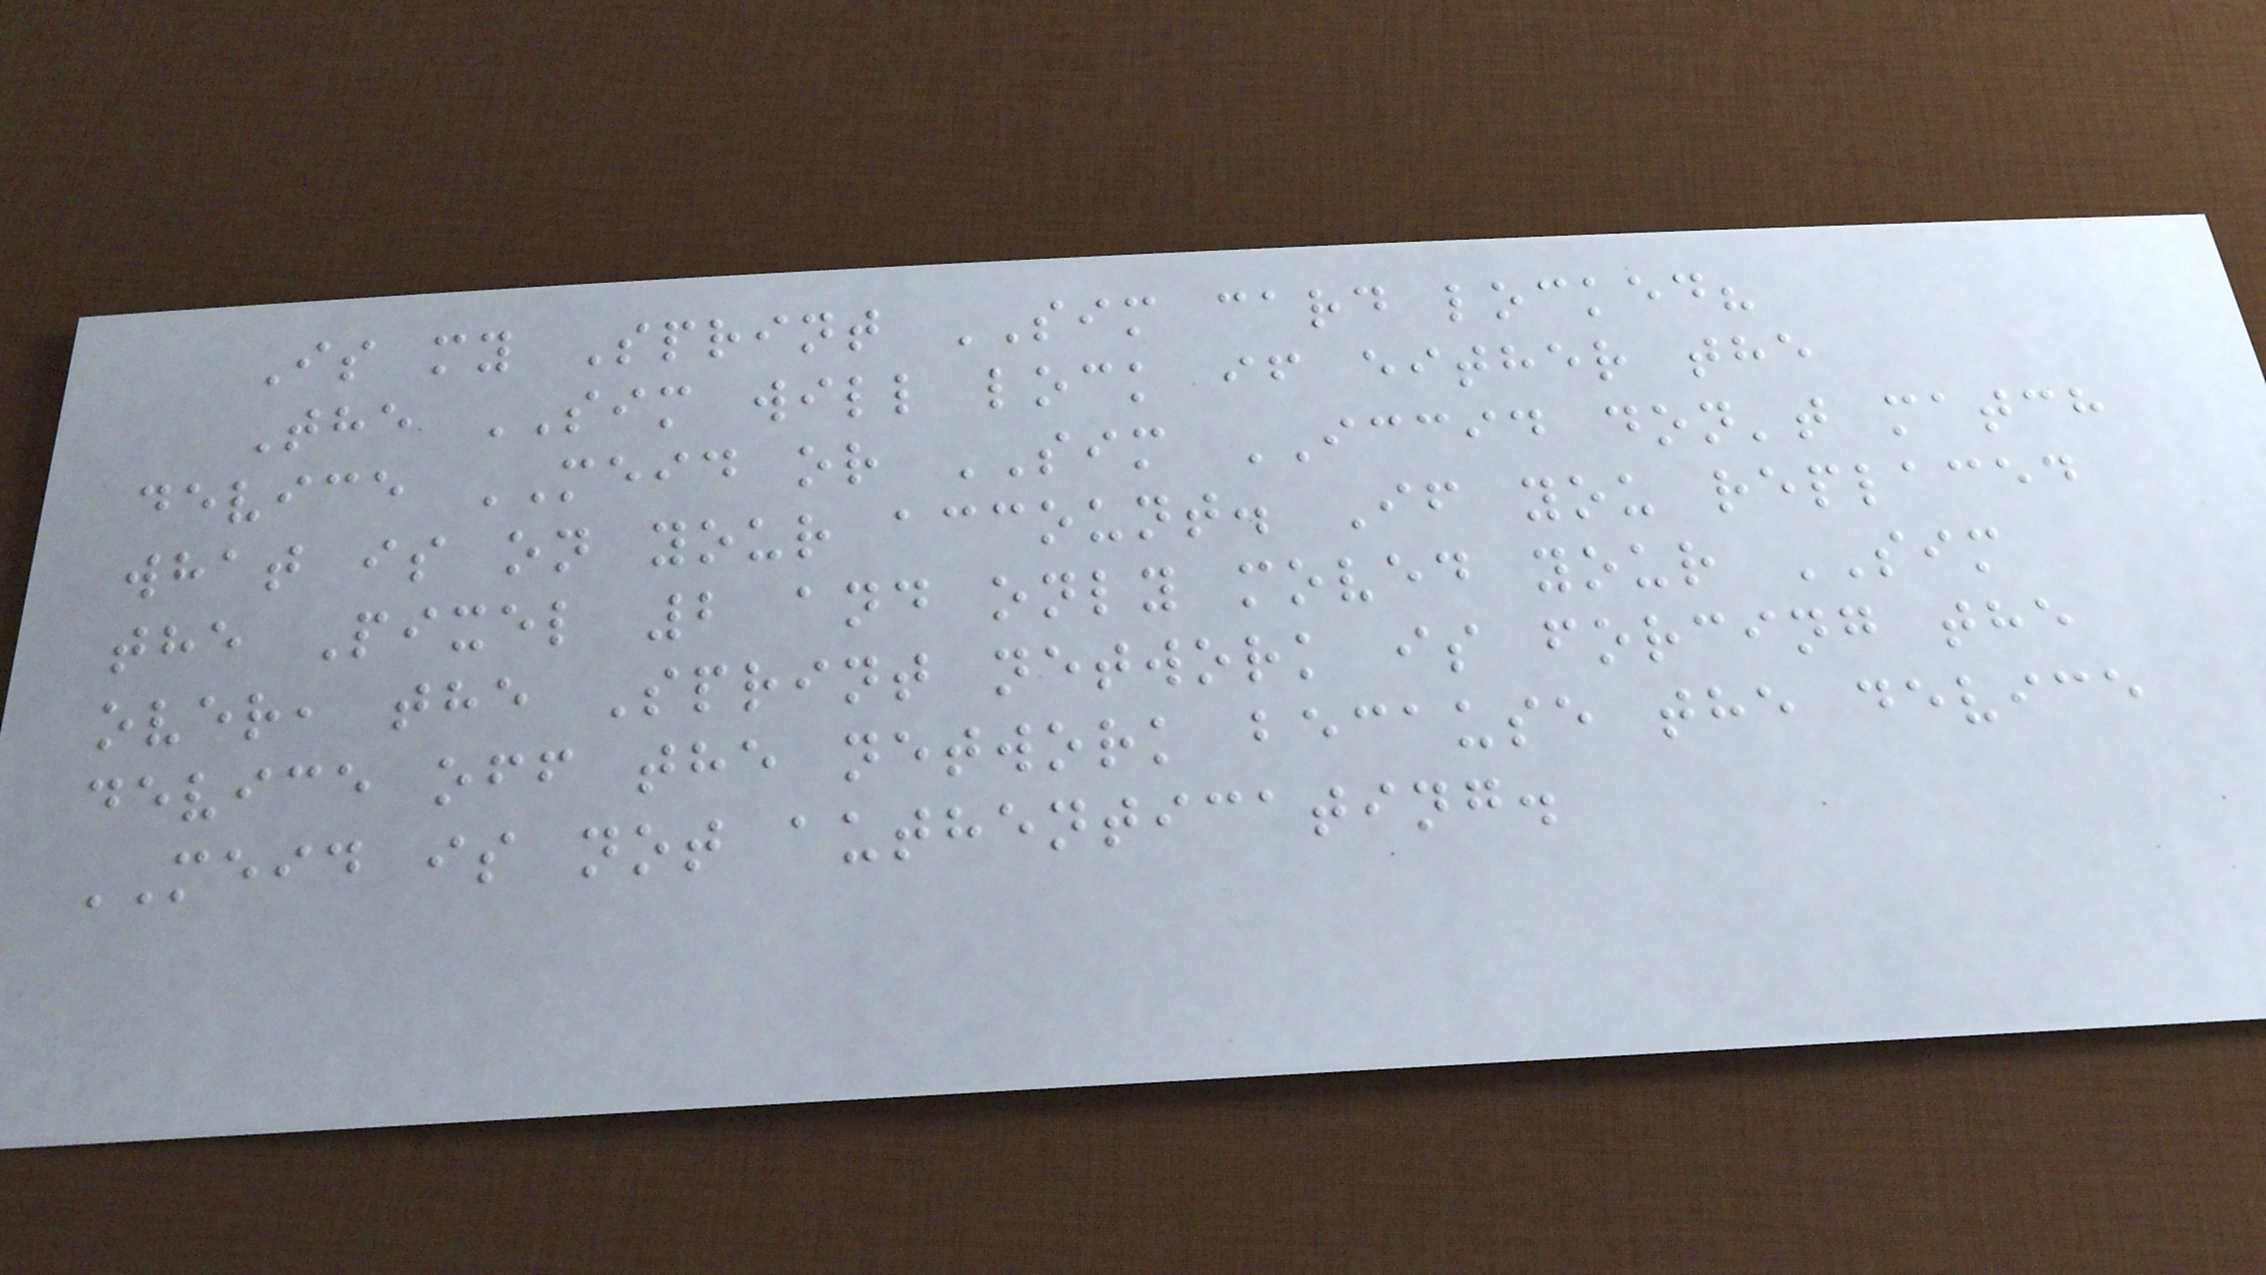Is my Sprint SIM card locked?
The SIM will lock if either the
device MEID or SIM ICCID don't match
what is on your account. If you replaced
the Pixel 2 and only moved your SIM
over, the Sprint network is forcing the
device off the network because the device
MEID is not authenticating.
